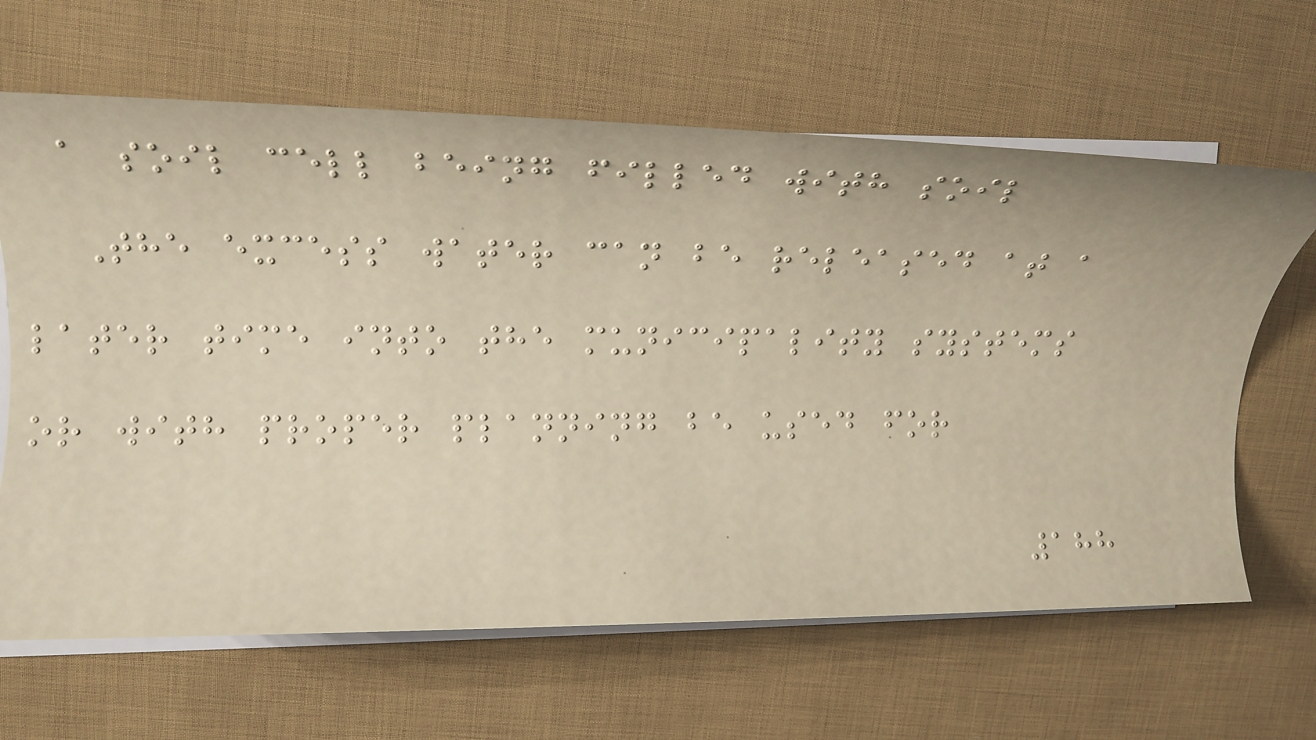a soil cell being filled with soil
The excess water can be released at a
later time into the municipality systems
or with proper planning be used for
188
